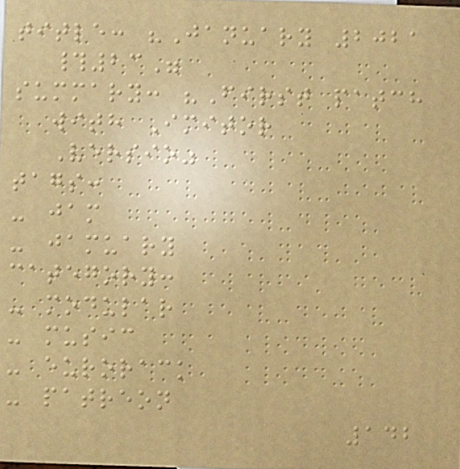title: "January 2021
#23"
summary: "First patch
with Imitor
Versio"
tags:
- jam
- jamuary
category:
- modular
- music
- eurorack
- patreon
142
